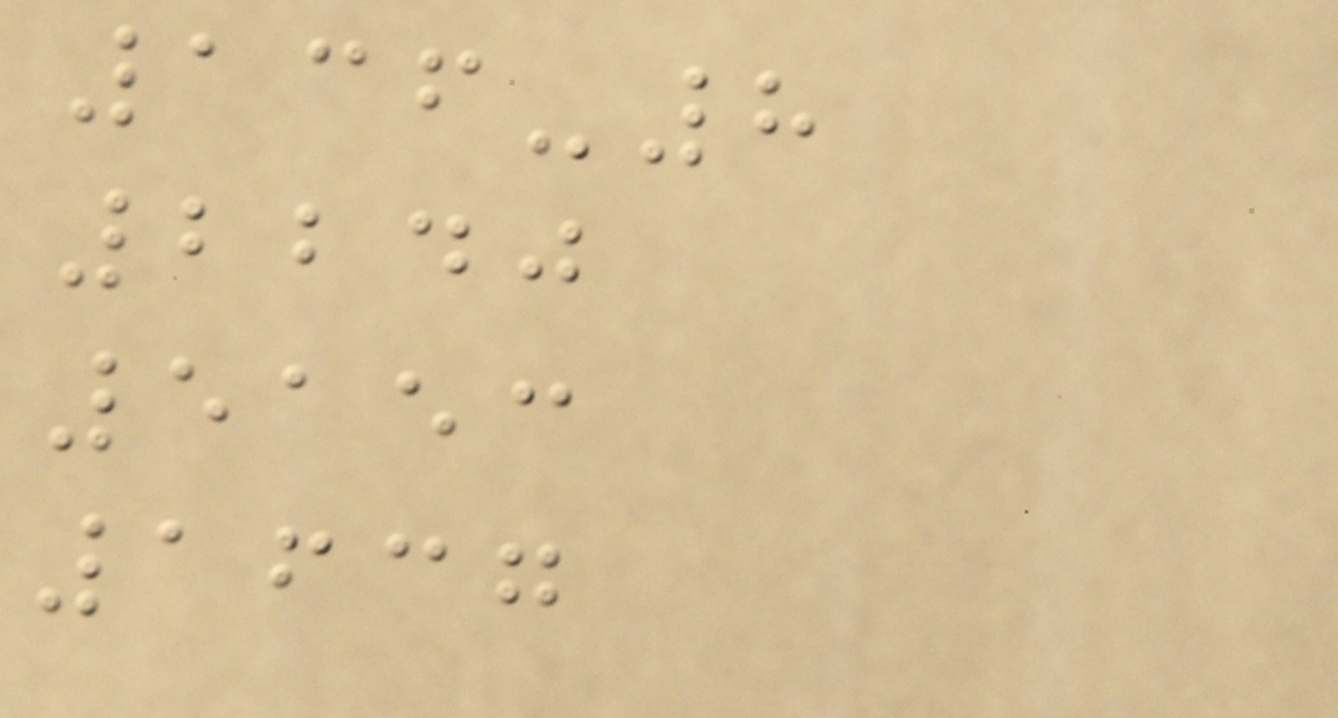136-8
2240
5153
1637
